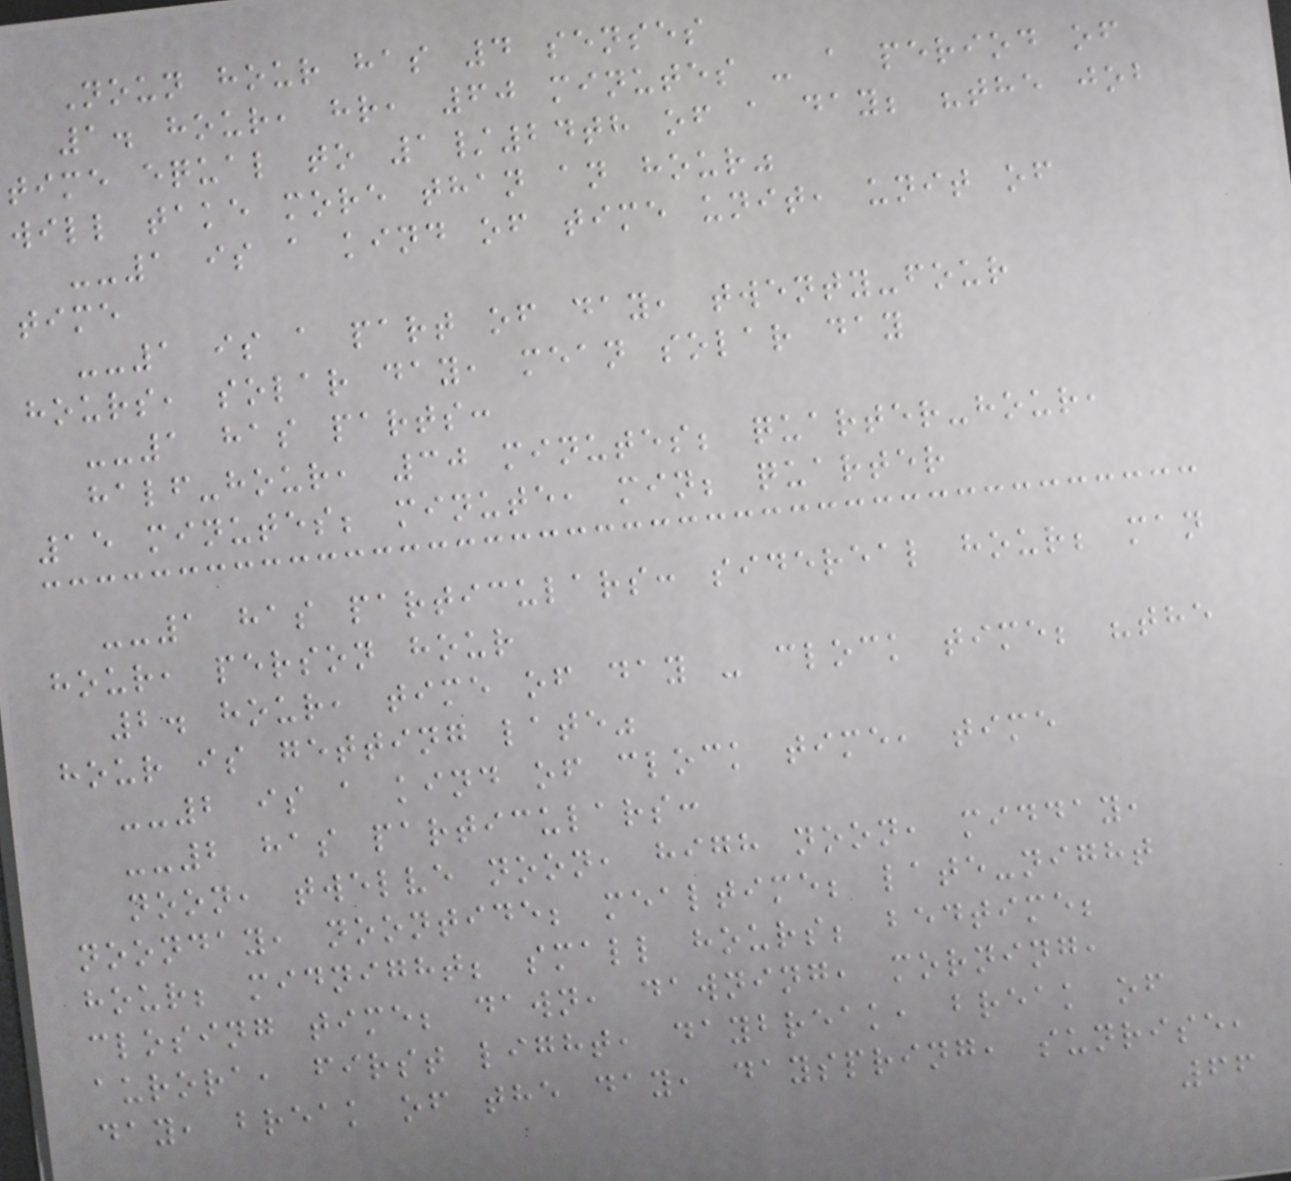Noun hour has 4 senses
1. hour, hr, 60 minutes - a period of
time equal to 1/24th of a day; "the job
will take more than an hour"
--1 is a kind of time unit, unit of
time
--1 is a part of day, twenty-four
hours, solar day, mean solar day
--1 has parts:
half-hour, 30 minutes; quarter-hour,
15 minutes; minute, min; quarter
--1 has particulars: sidereal hour; man
hour, person hour
2. hour, time of day - clock time; "the
hour is getting late"
--2 is a kind of clock time, time
--2 has particulars:
noon, twelve noon, high noon, midday,
noonday, noontide; mealtime; late-night
hour; midnight; small hours; bedtime;
closing time; dawn, dawning, morning,
aurora, first light, daybreak, break of
day, break of the day, dayspring, sunrise,
66
